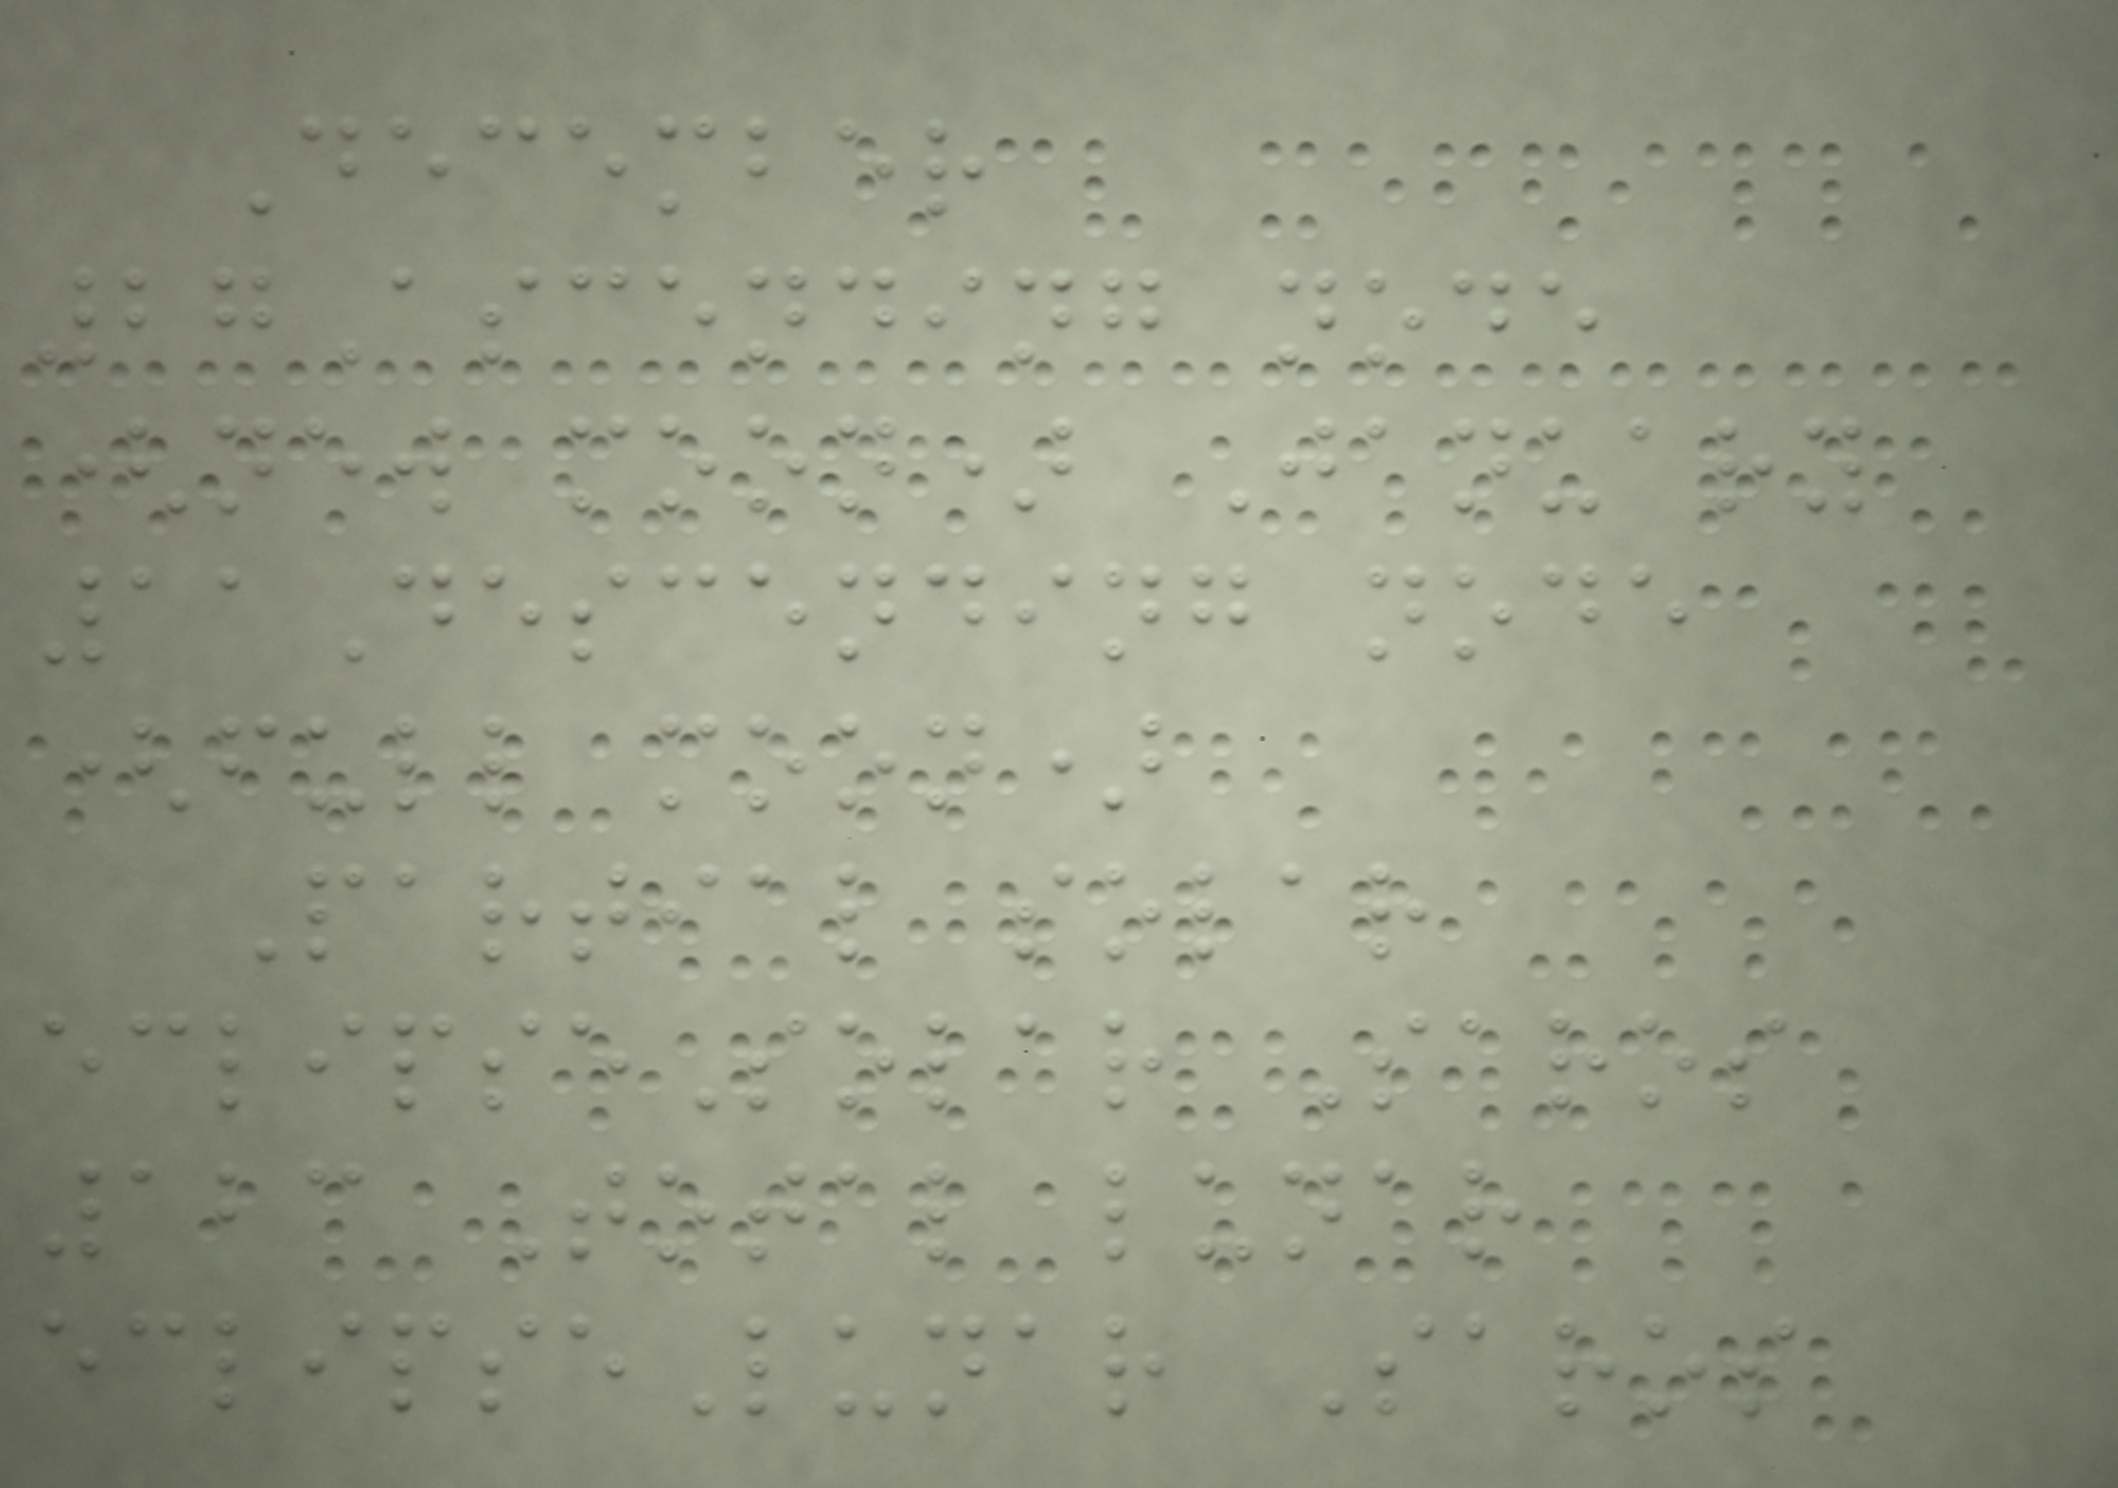December
27Ascending node
(new moon) January
11Descending node
(full moon)
Partial solar
eclipseSolar Saros
123 Total lunar
eclipseLunar Saros
